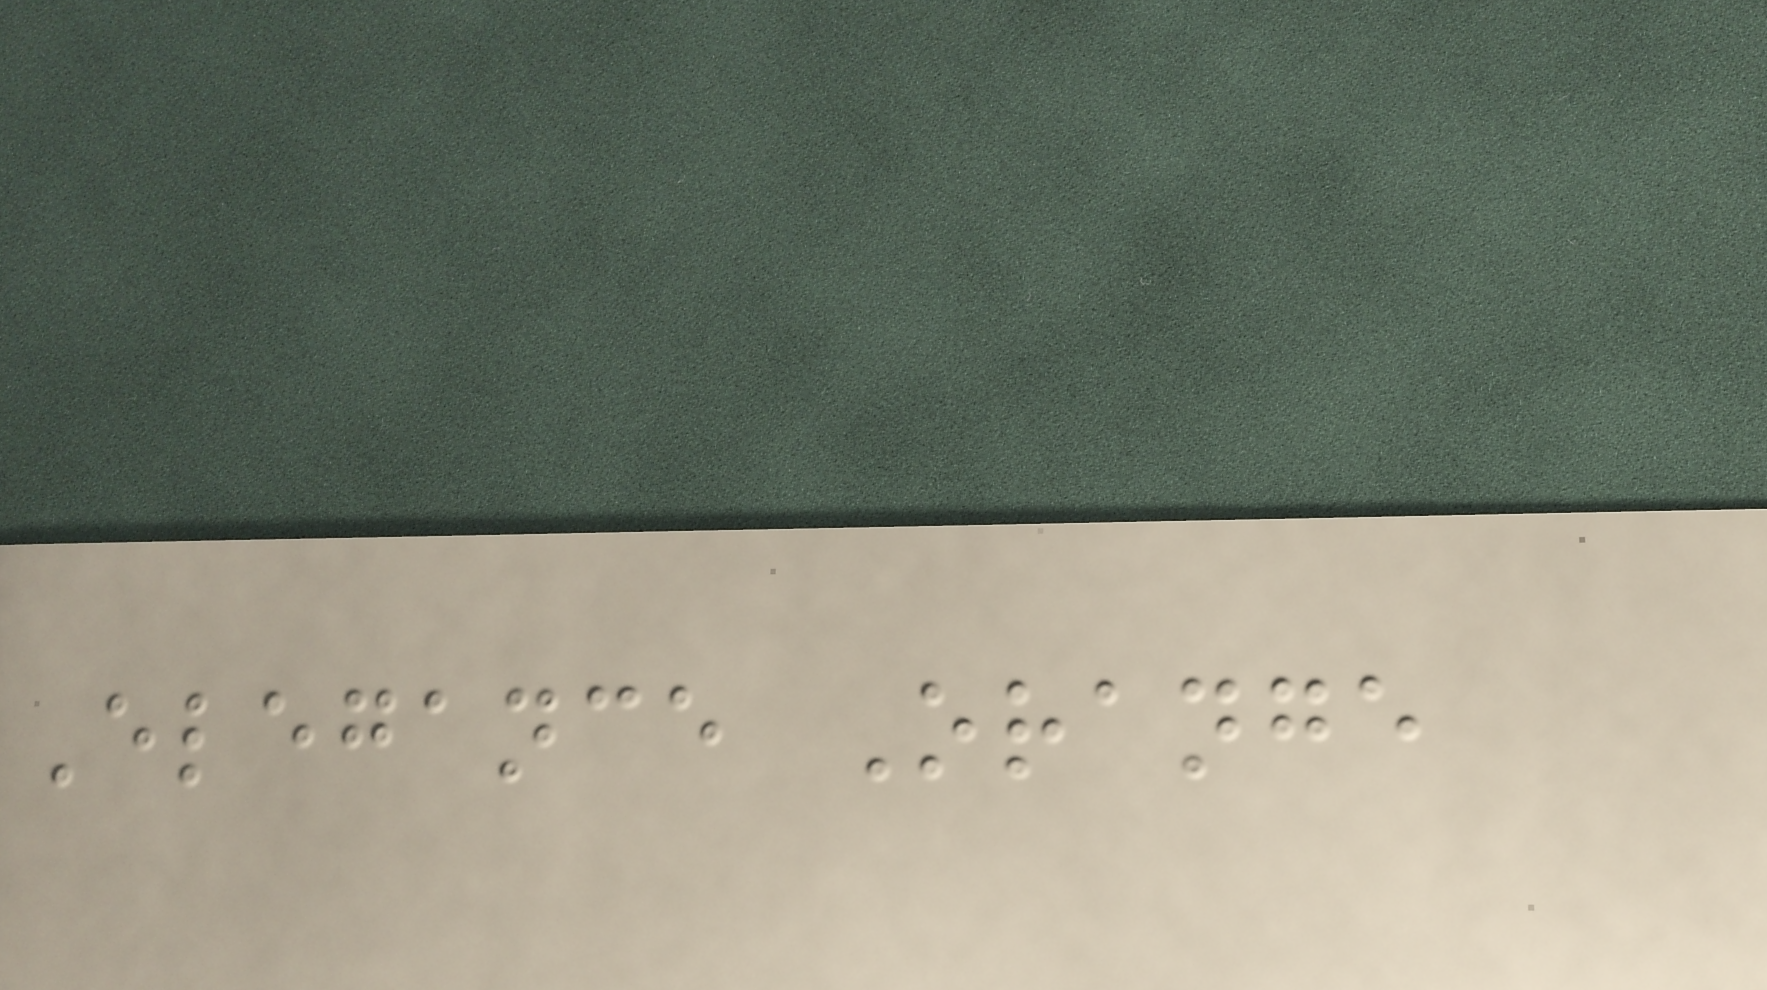Elegance Orange
